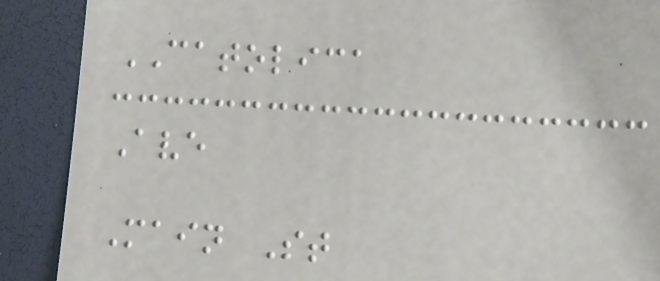CATOLICA
Ave
Main St
